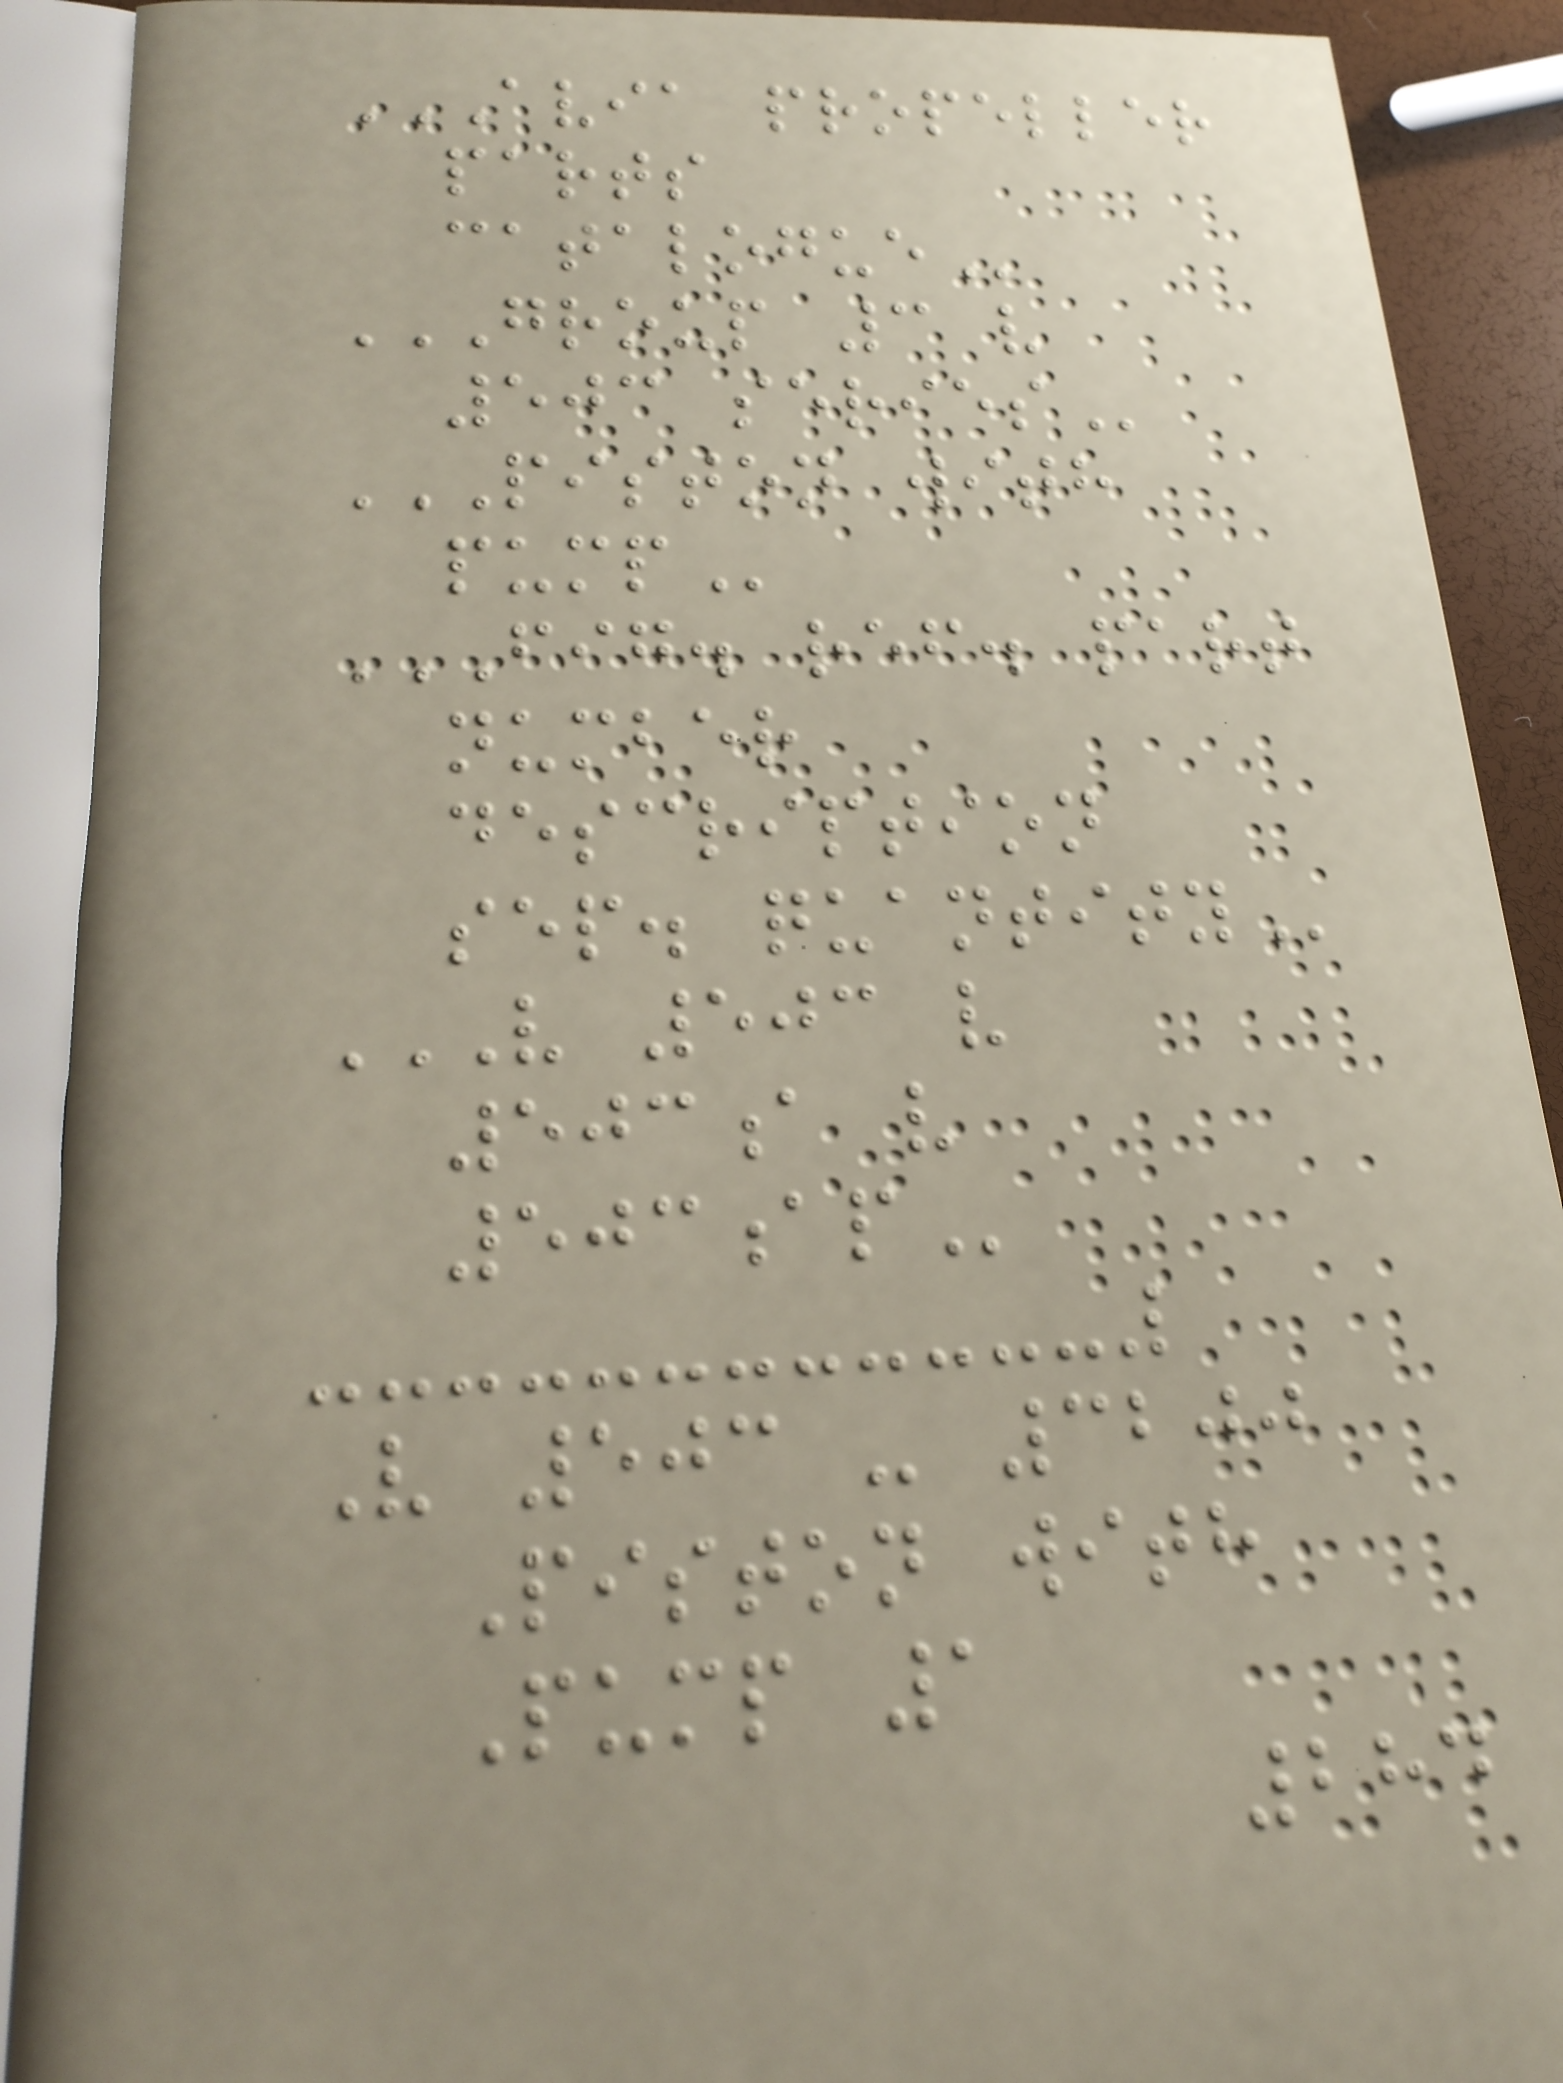AVIA PROPELLER
PARTS
CATALOGUE
GROUP 3 V
503 SERIES
PISTON WITH
PUMP
FIG. REF. PART
NUMBER
DESCRIPTION
SEP. QUANTITY
V 503 V
503A V
503AP
V 503 - 3200
Piston with
Pump 1
284
